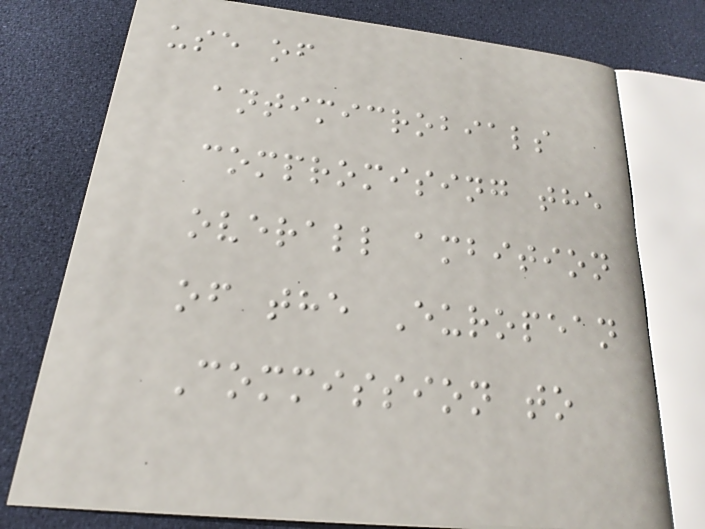use of
antimicrobials
compromising the
overall ambition
of the European
Commission to
